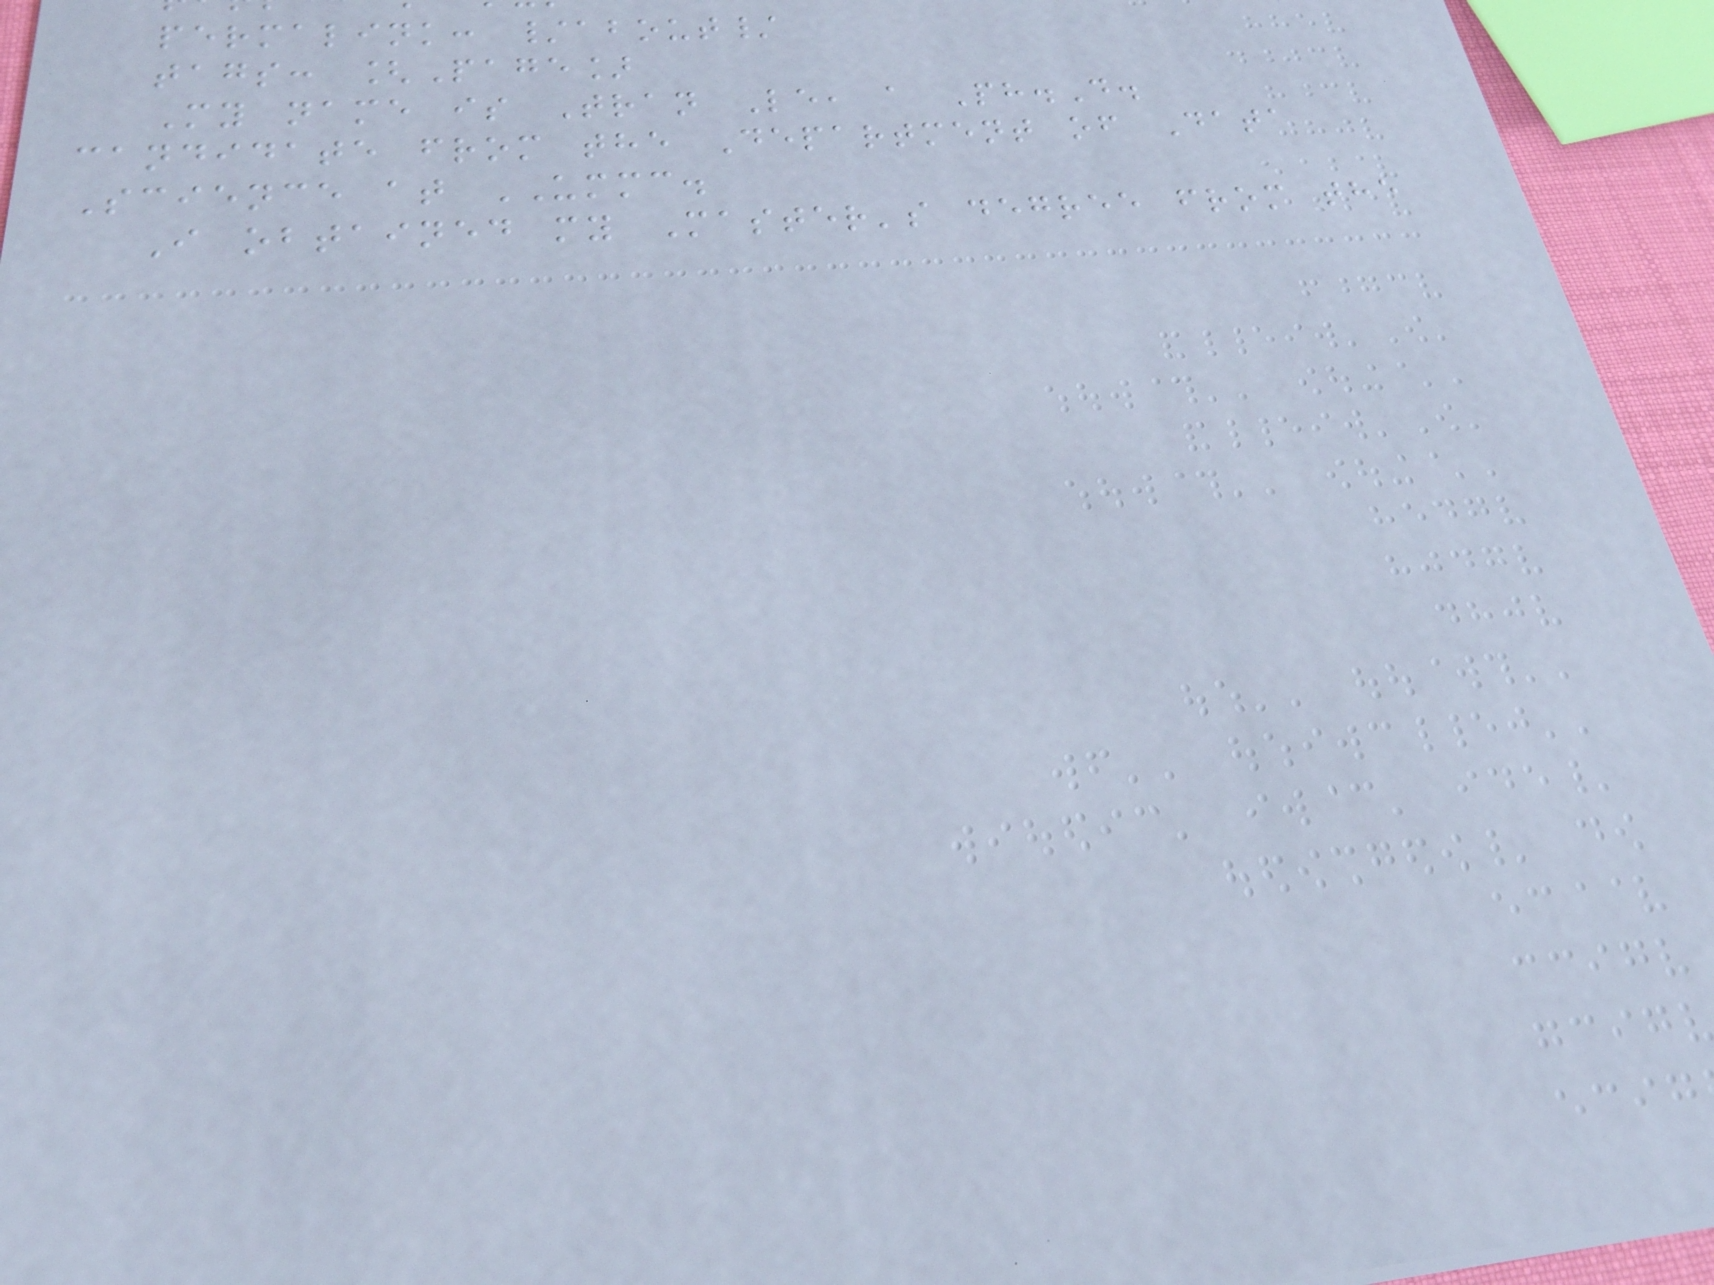permalink: /about/
tags: [Page]
My name is Tran Le, a Ph.D.
candidate from the Department of Data
Science at UMMC.
I obtained my Master's degree from the
